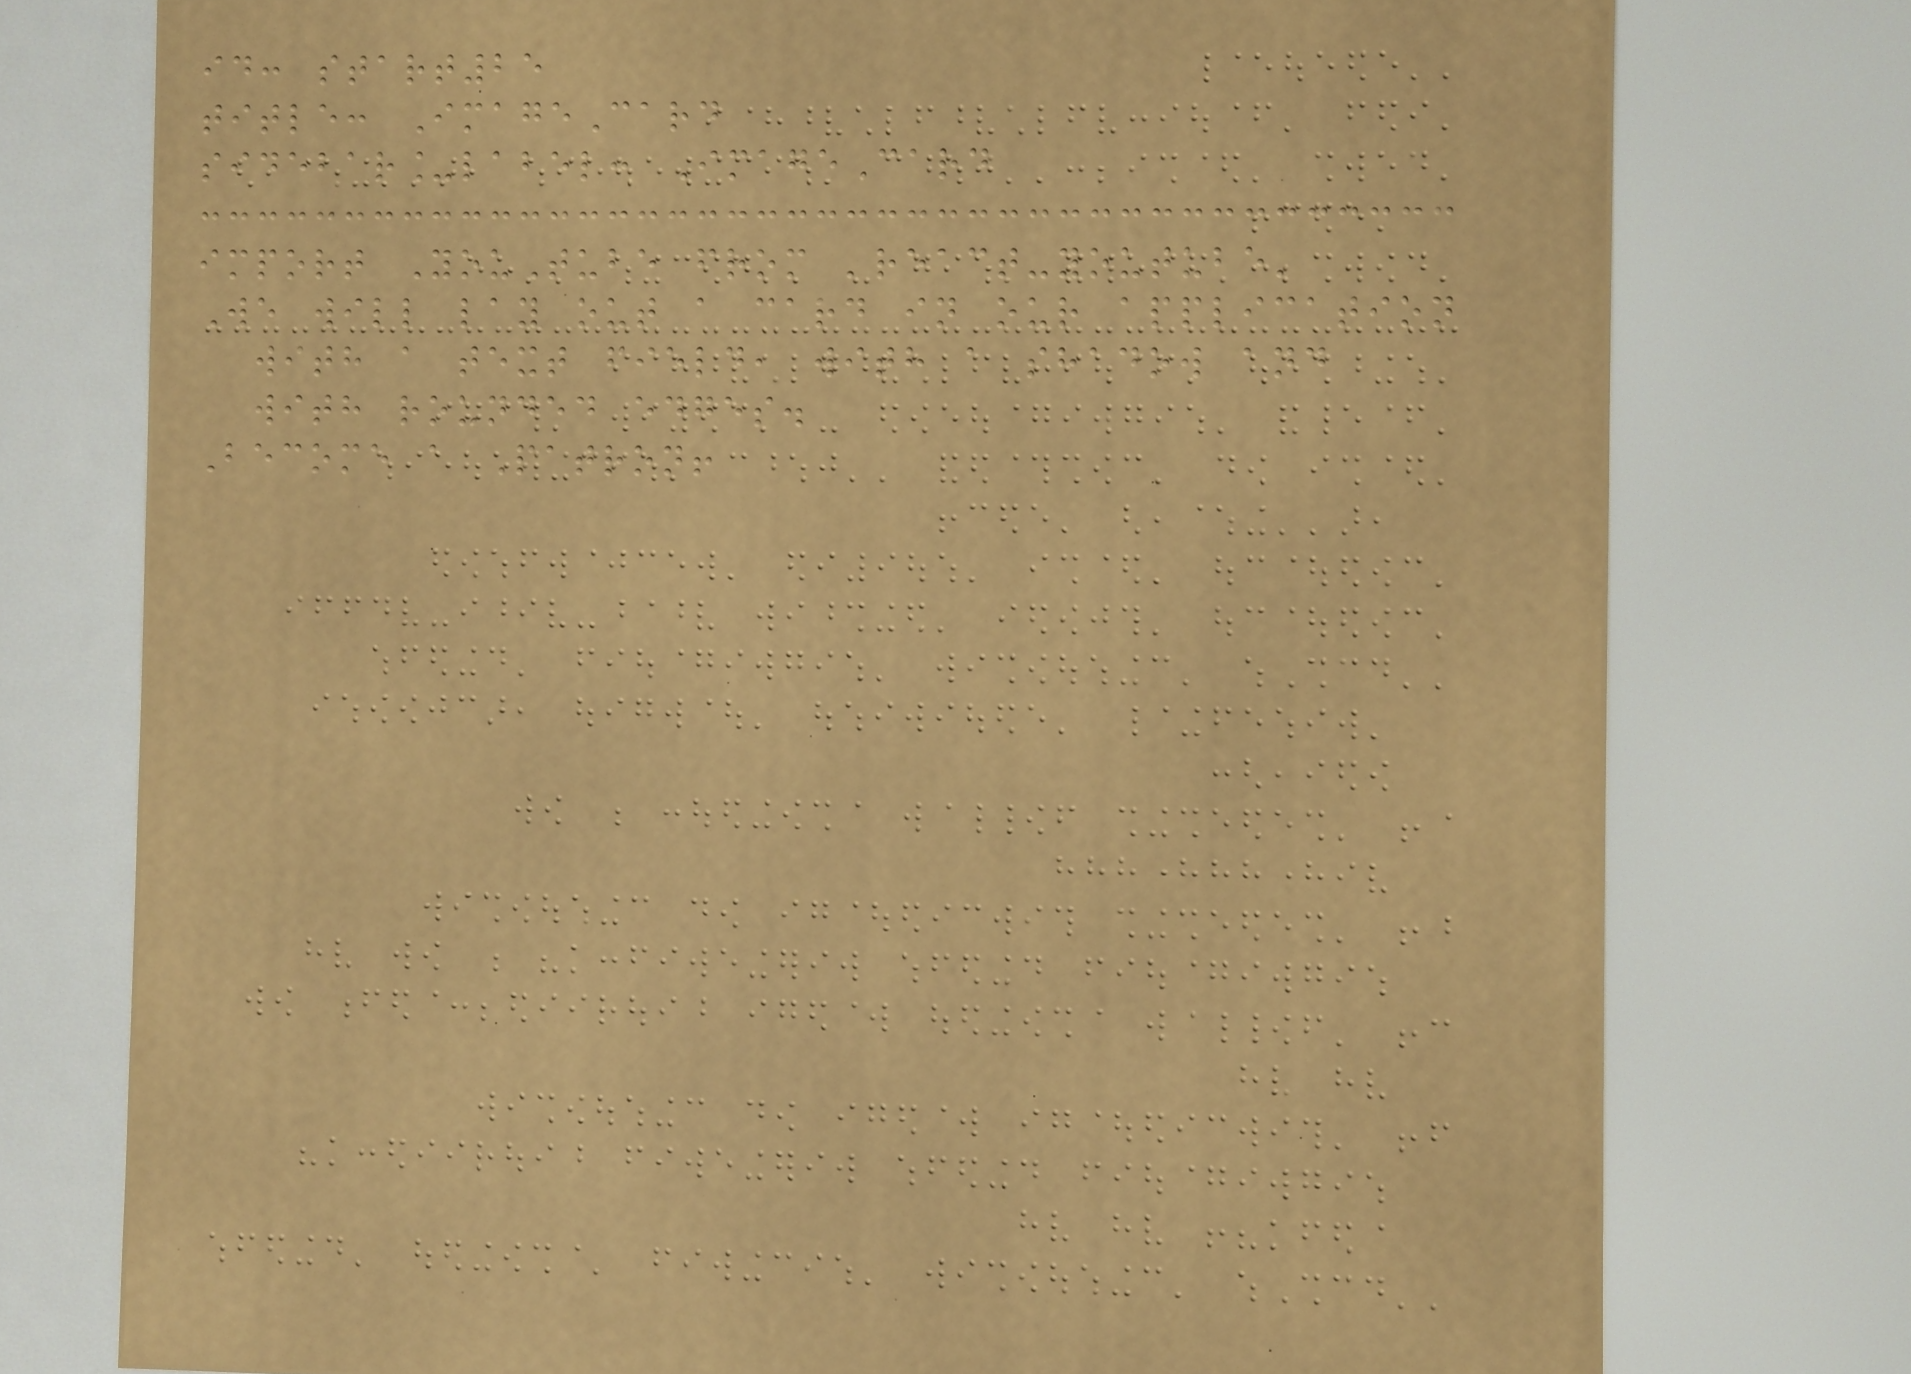id: start25
title: ImageCard
sidebar_label: ImageCard
import YouTube from 'react-youtube'
We will lay out a card in our application
with a text field, with a shadow and
with rounded edges.
Become a Patron!
